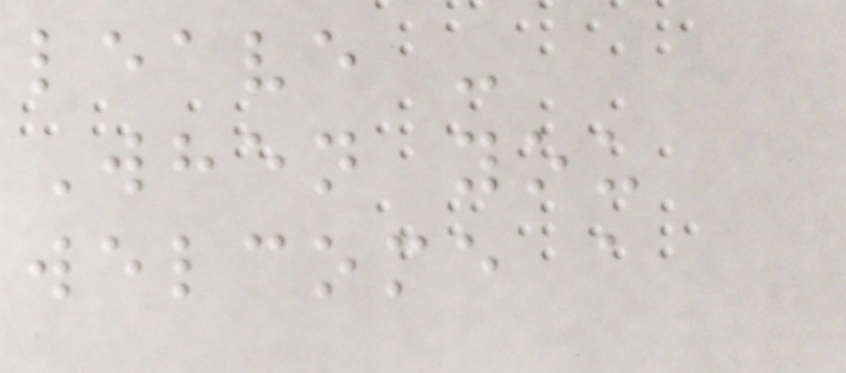leave -
When you
welcome a
